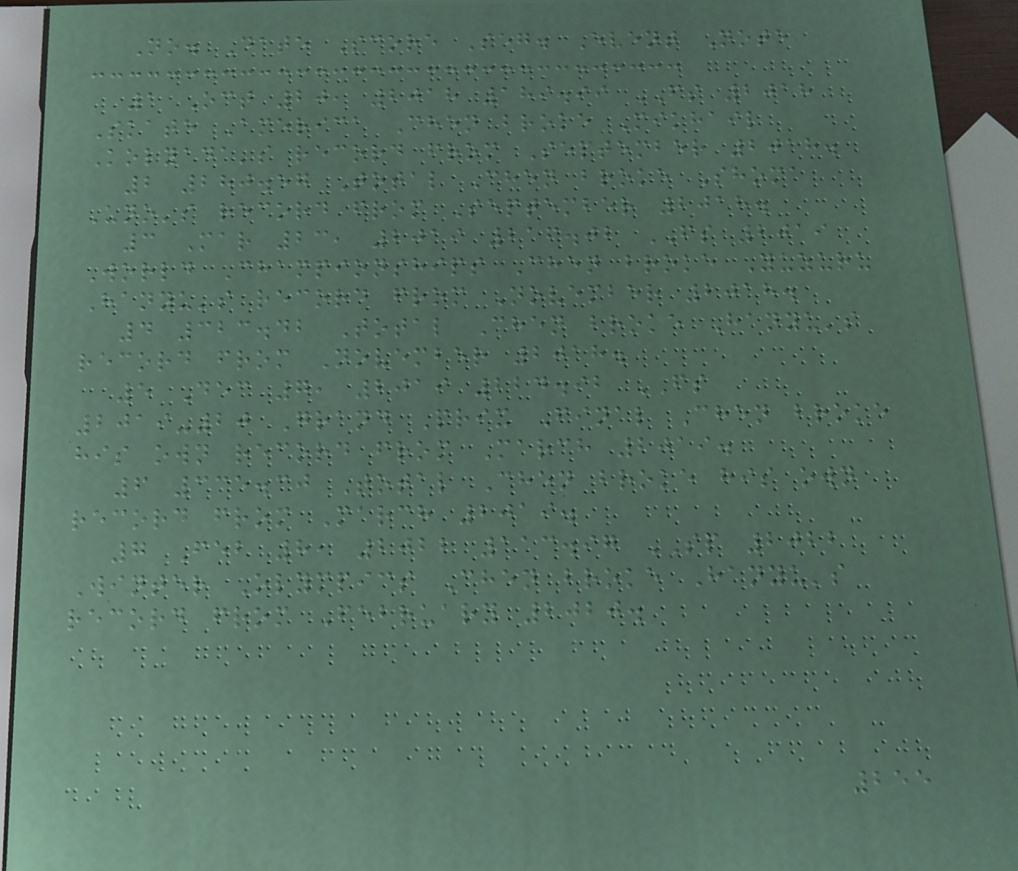No. Date Score Seg. Event Note
1 Oct 20, 2018 189.99 FS 2018
Skate America Chen broke Mikhail
Kolyada's record from September 2018.
2 280.57 Total Chen broke Shoma
Uno's record from September 2018.
3 Mar 23, 2019 216.02 FS 2019
World Championships Chen broke Yuzuru
Hanyu's record from November 2018.
4 323.42 Total Chen broke Hanyu's
record from November 2018.
5 Dec 7, 2019 224.92 FS
2019-20 Grand Prix Final Chen broke
his own record from March 2019.
6 335.30 Total Chen broke his own
record from March 2019.
7 Feb 8, 2022 113.97 SP 2022
Winter Olympics Chen broke Hanyu's
record from February 2020.
255
